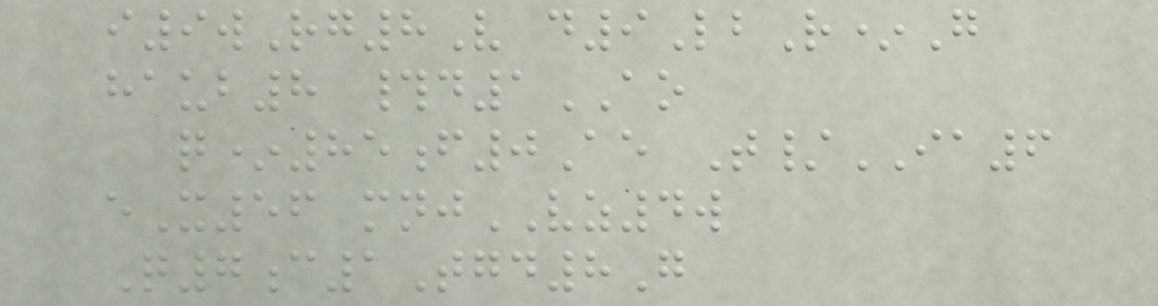i9wRg8V d9LbR*G
haub8 #d1AO
q*85f0Ae T/IA6
eX56 mnjVZ4w
Q7c1Tgd8G
